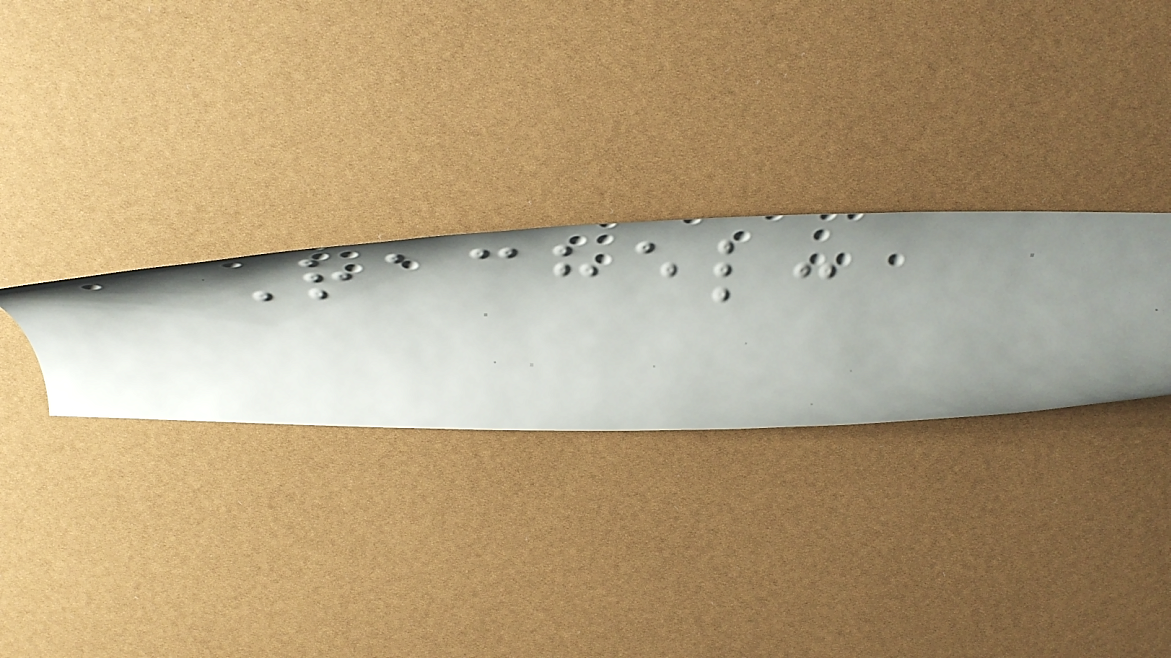Rachel:
